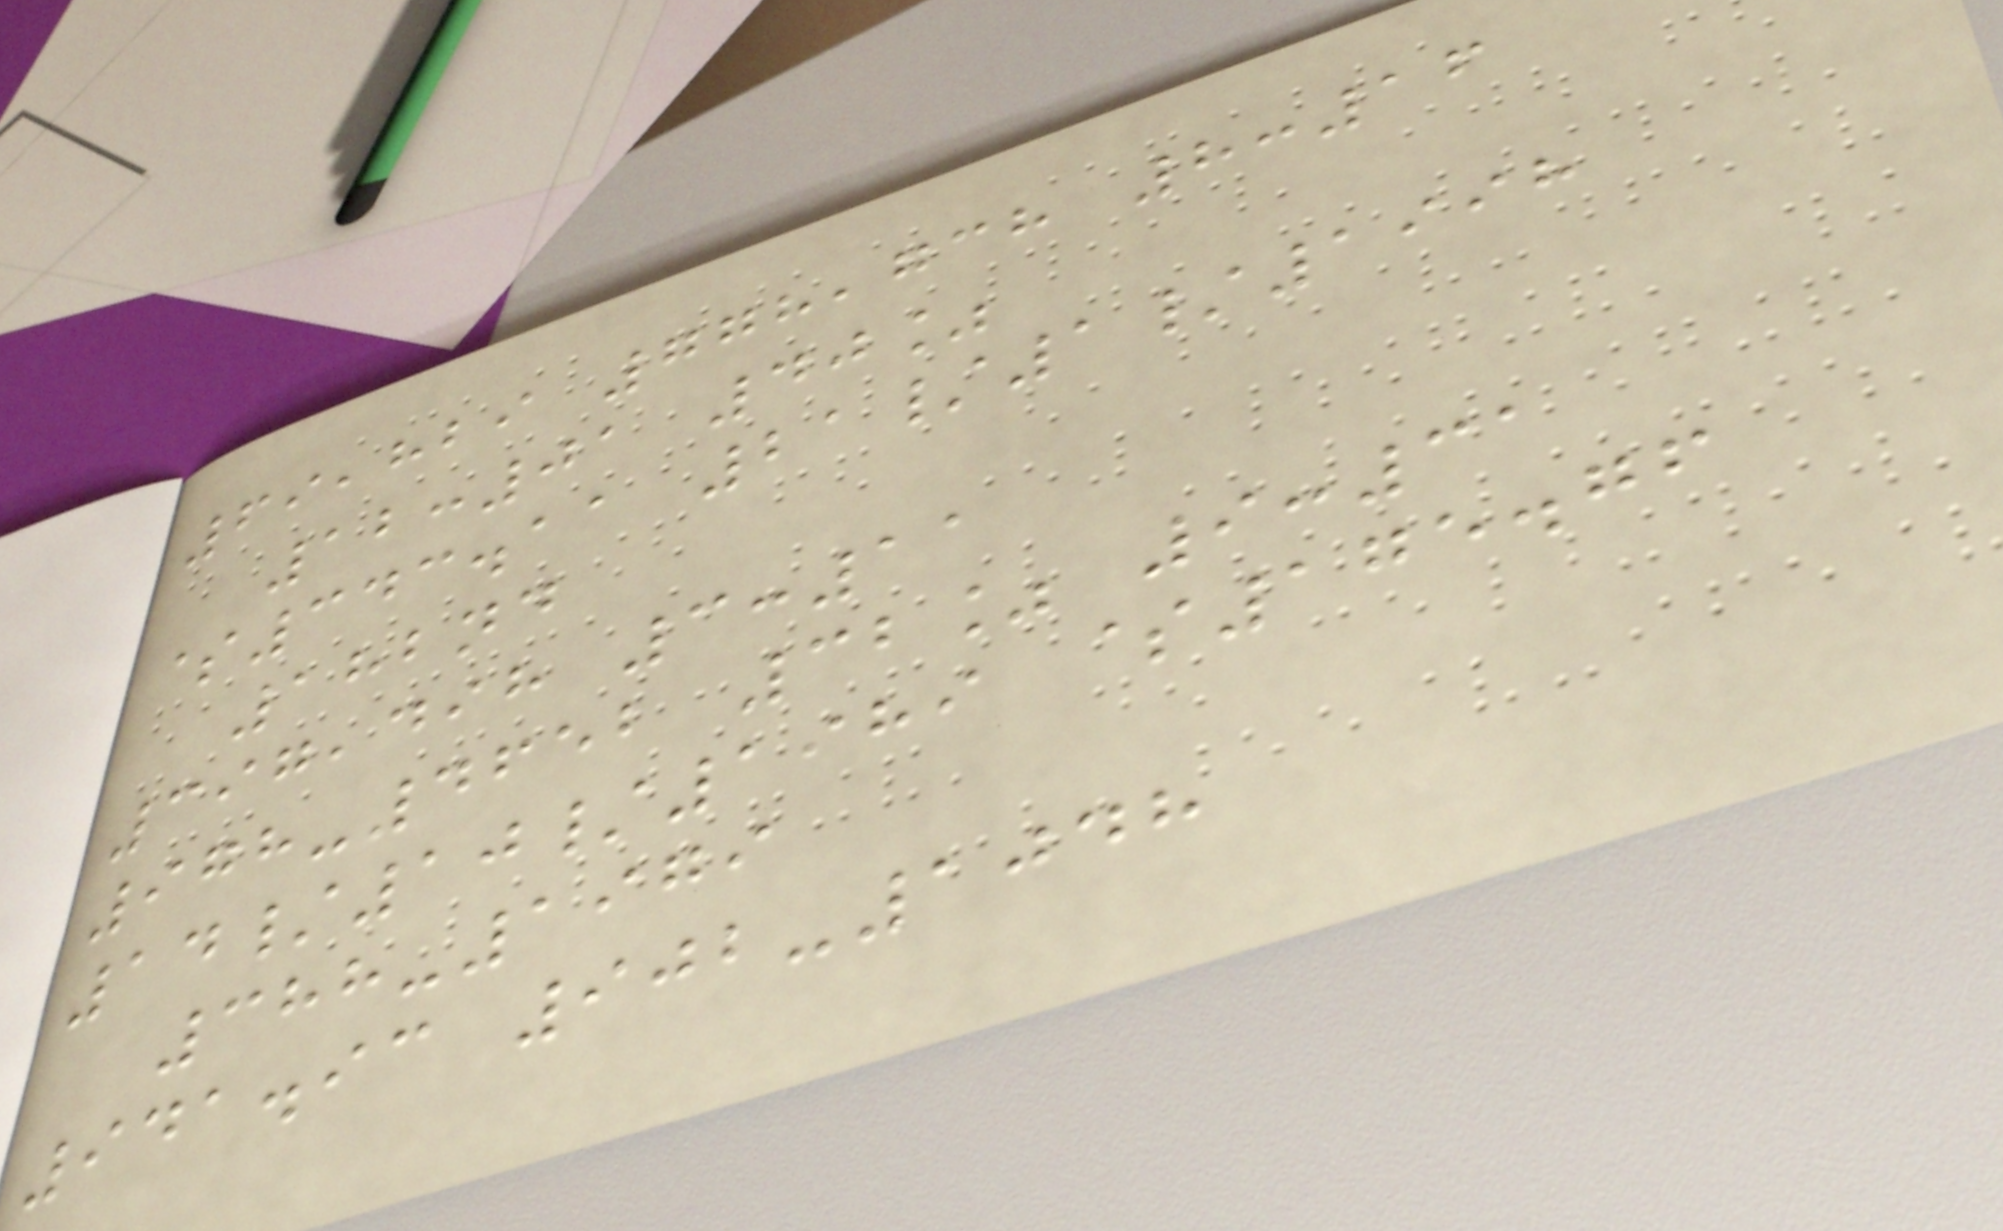69,829 778,738 8:16
12:01 40%
$343.11 21/1/1998
182nd
397,498 3:11
978-4652 32% 9:31
14/10/1989 $175.76
388-1979
941.93 902-1048
